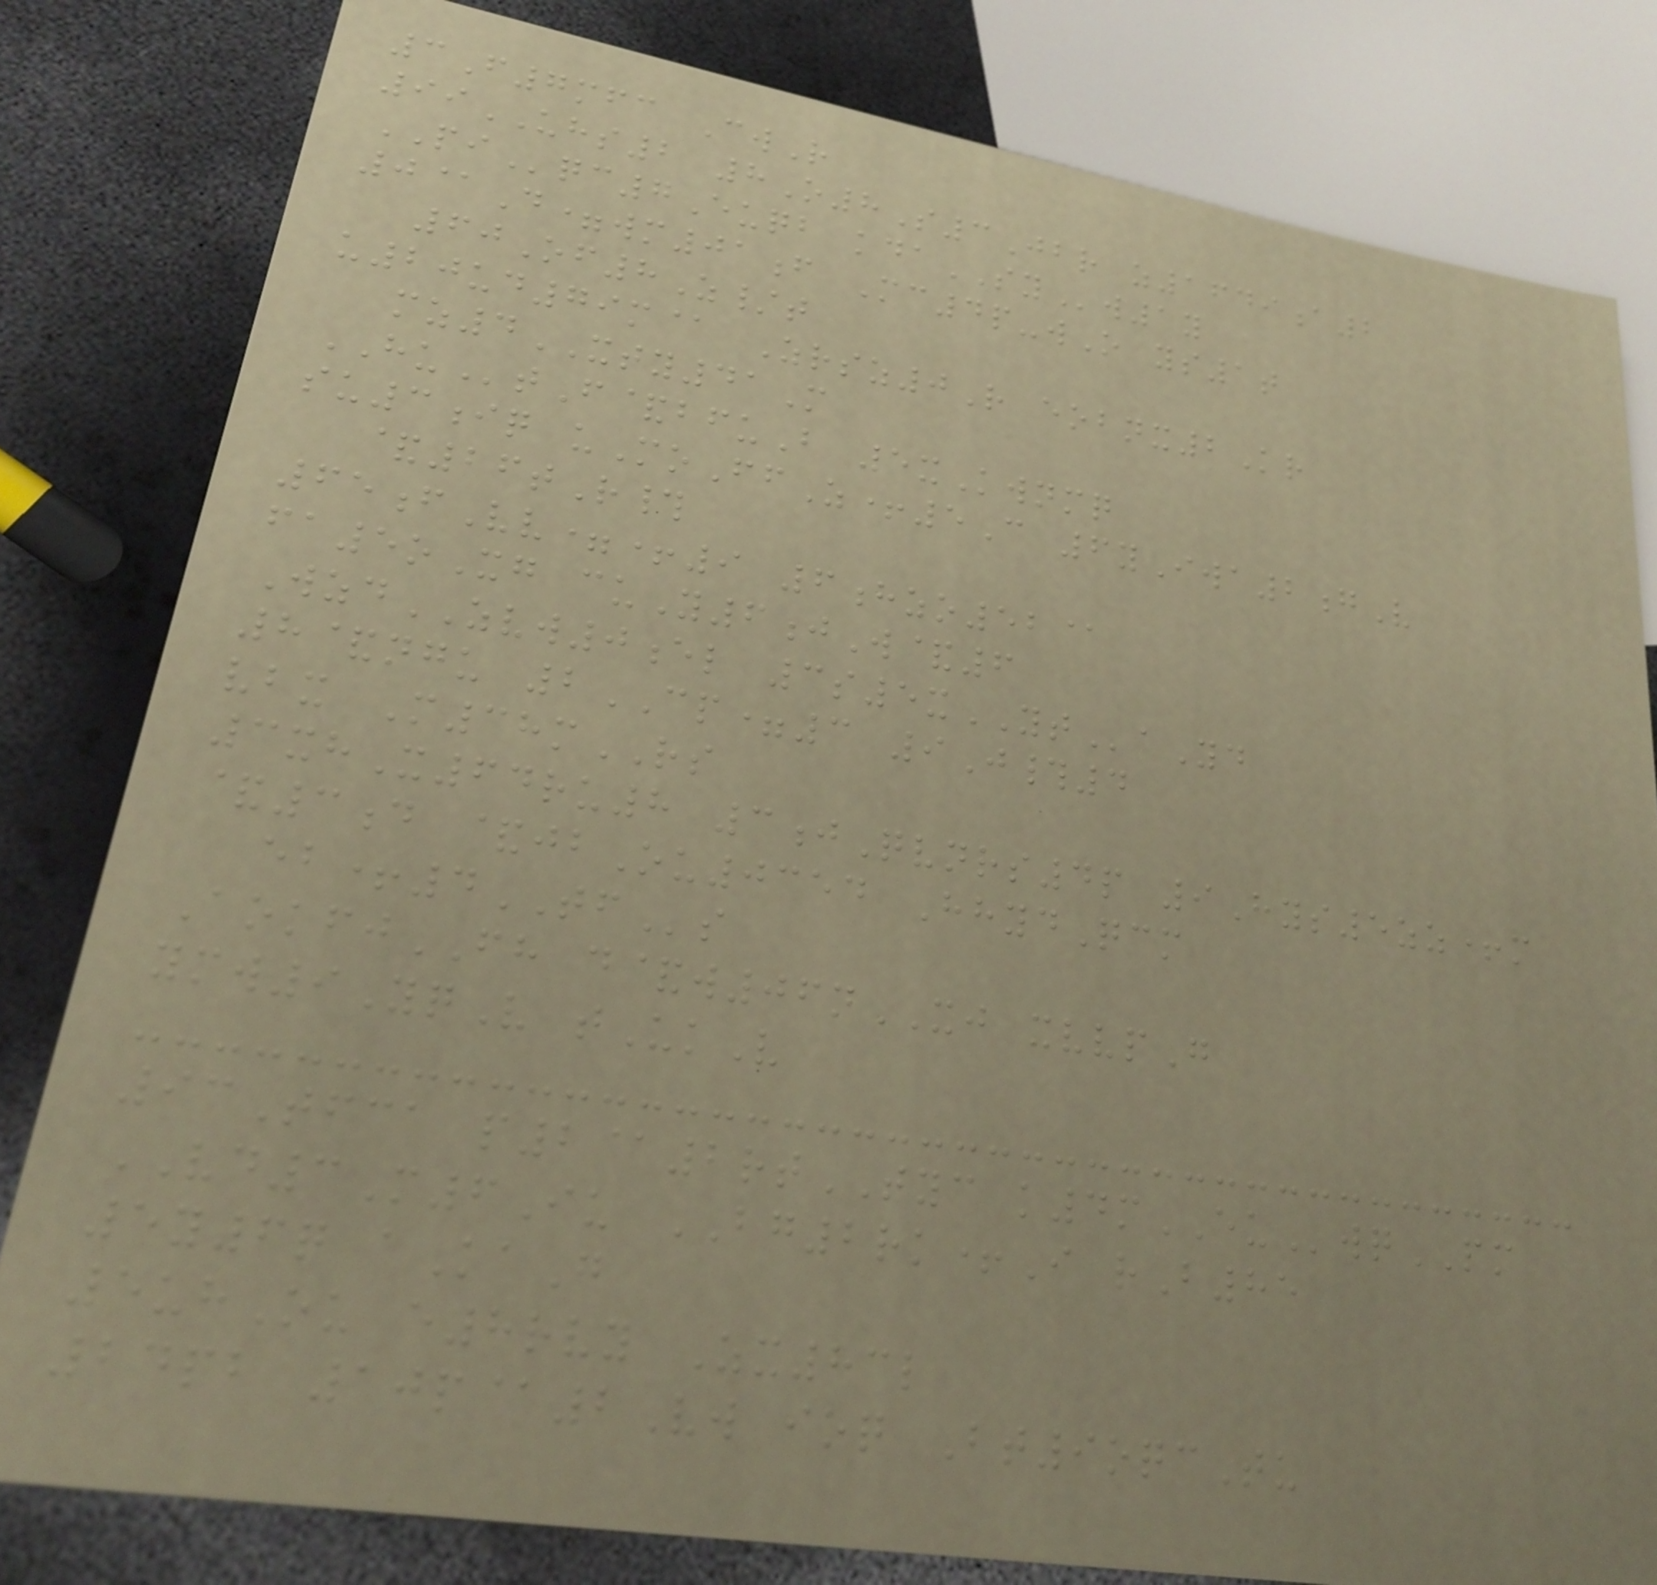3F7mfc CwR
99UHS2 8O8S3Jbr z1649a2
PIqc7Euqb kdaSYw1y
0@D=wm01f Mc4p-wO ys1t
60Of8Z/t
u20ud79m@ Zrsz0R eobnx2Kr
mz4XTY41M
HUtF&bfuB 5xKwnmq
su3iq uMoFfZ+5C 6yIwa2gV
&26tR#
65fVv=+9 6hzo52@
fa5oXg cuY6jW&6
WzdZVW0el 3s5xYTaYd
8&ngu 2CP=3 9J#4
vbx M38mRS
3xhX64ru8 3jQvnrs4p 9Hys5zz+m
&3d &jbOu0354 HhydQcm
eb+4TFs
AokfjFH d&w06nXJ xvvpG
ymw9YqV tUkV
93Tfca p2@2rtTYC k4mEUwqPM
VD3M6Iu BG2rk+I rB85
5y6q aKaG
5uhOu e8rvy Zx83l
24pb 10p@2Vw ioq Bt9oqcTu
